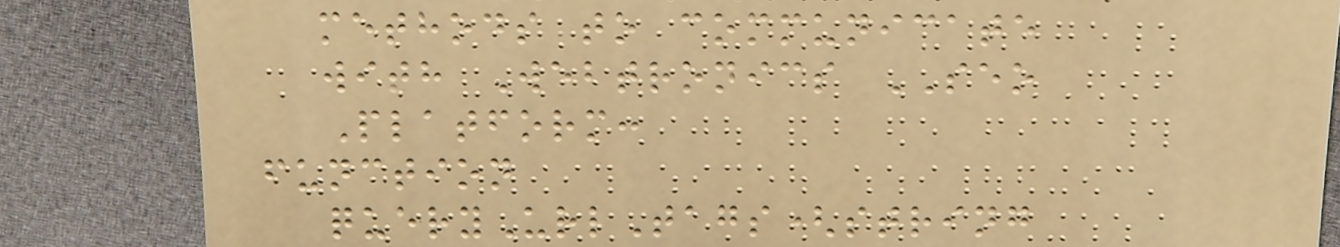methods to communicate
with Webtronics SEO
Platform:
function
queryUrlTags(string
